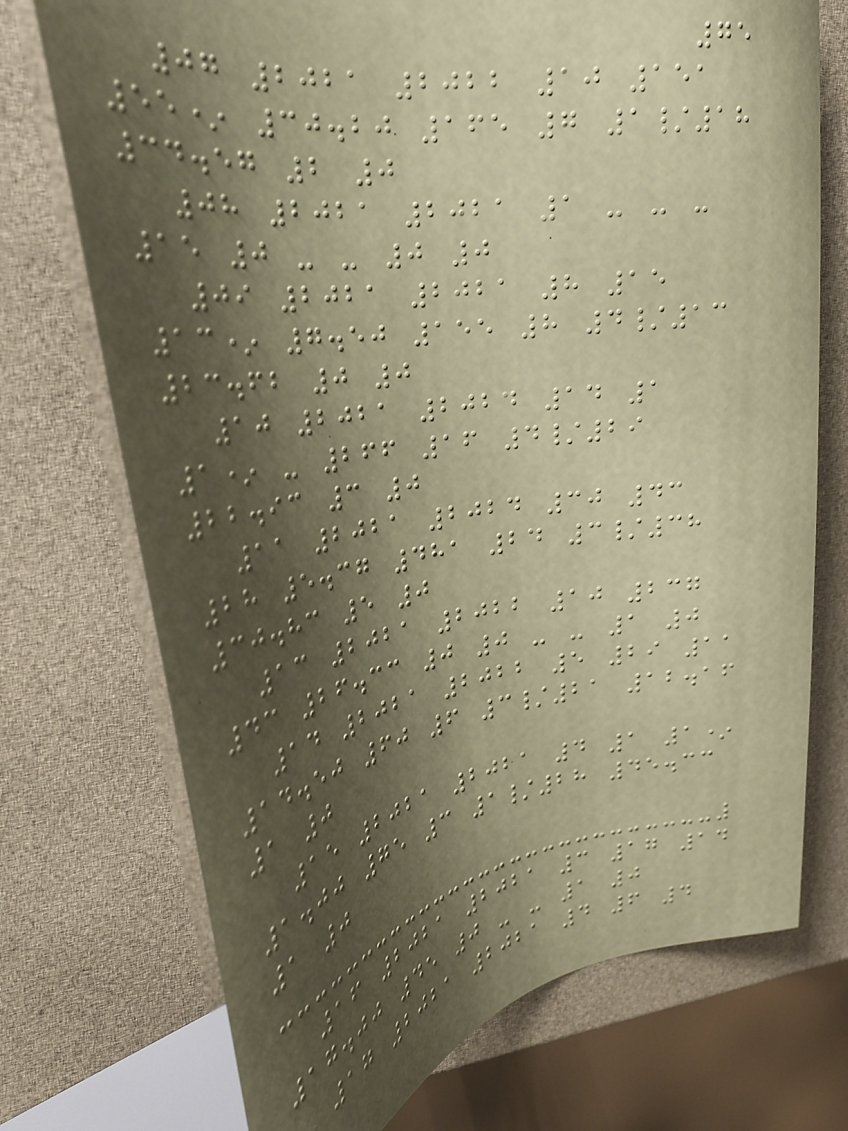75
07 2021 2022 10 151
55* 30.20 165 7 1/18
34.57 2 0
08 2021 2021 1 - - -
15 0 - - 0 0
09 2021 2021 8 15
13* 7.50 155 8 4/13
23.62 0 0
10 2021 2024 14 1
1* - 266 16 4/29
22.93 3 0
11 2021 2024 30 43
28 5.37 481 24 3/38
30.83 5 0
13 2021 2022 10 237
43 26.33 0 0 - - 1 0
14 2021 2022 5 29 11
14.50 60 6 3/21 12.16
1 0
15 2021 2021 4 1 1*
1.00 75 3 1/28 45.33
1 0
16 2021 2021 3 17 14
17.00 45 0 - - 1 0
17 2021 2021 4 6 4
